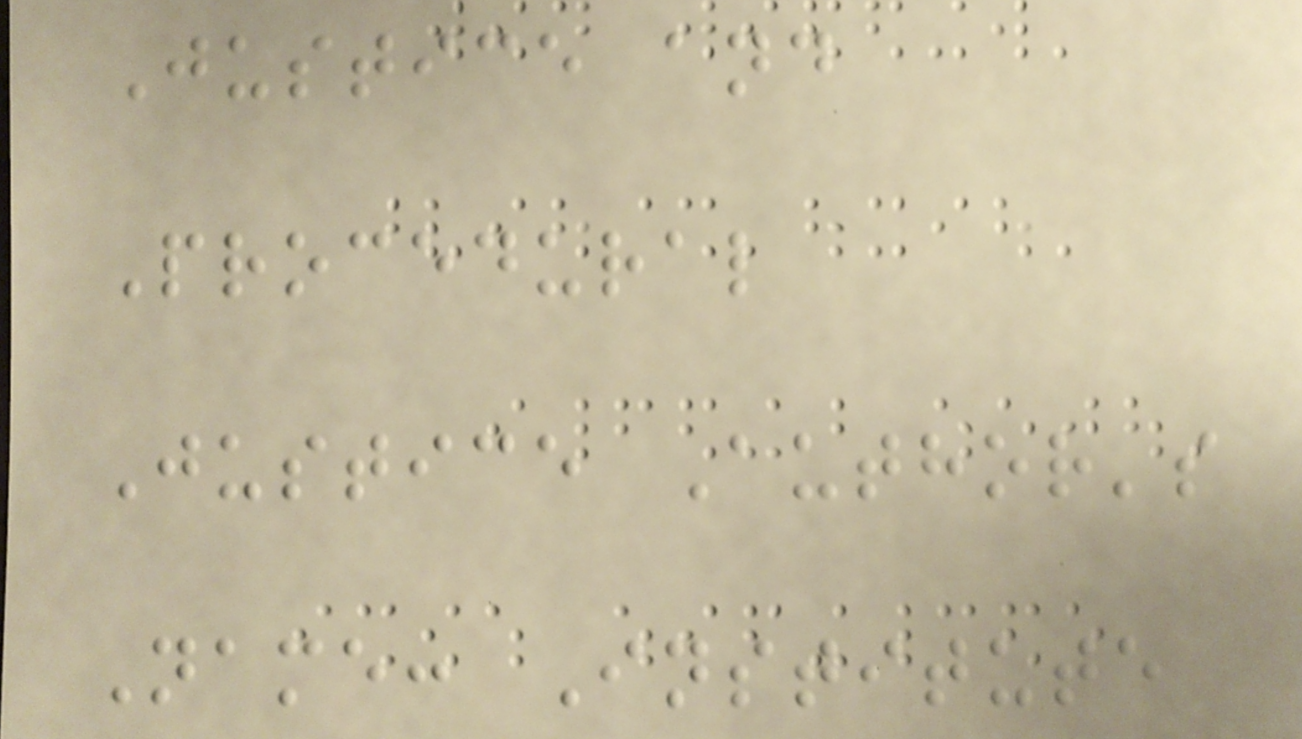Justice and
Procedural
Justice Author's
Name: Institute
